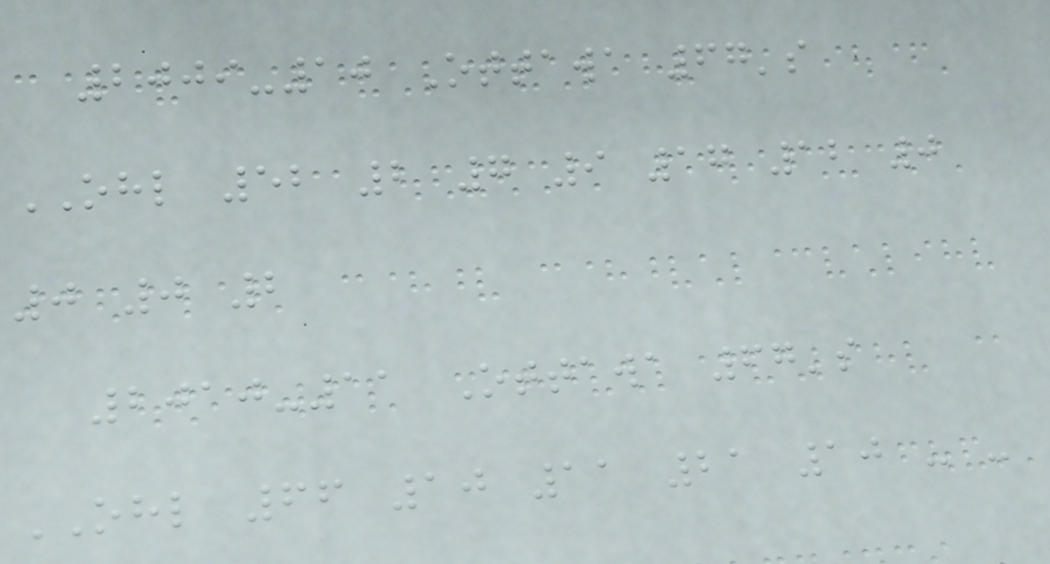2009-10 Ottawa 67's
OHL 52 2 7 9 17 12 0
0 0 2
2010-11 Ottawa 67's
OHL 66 10 11 21 10 - -
